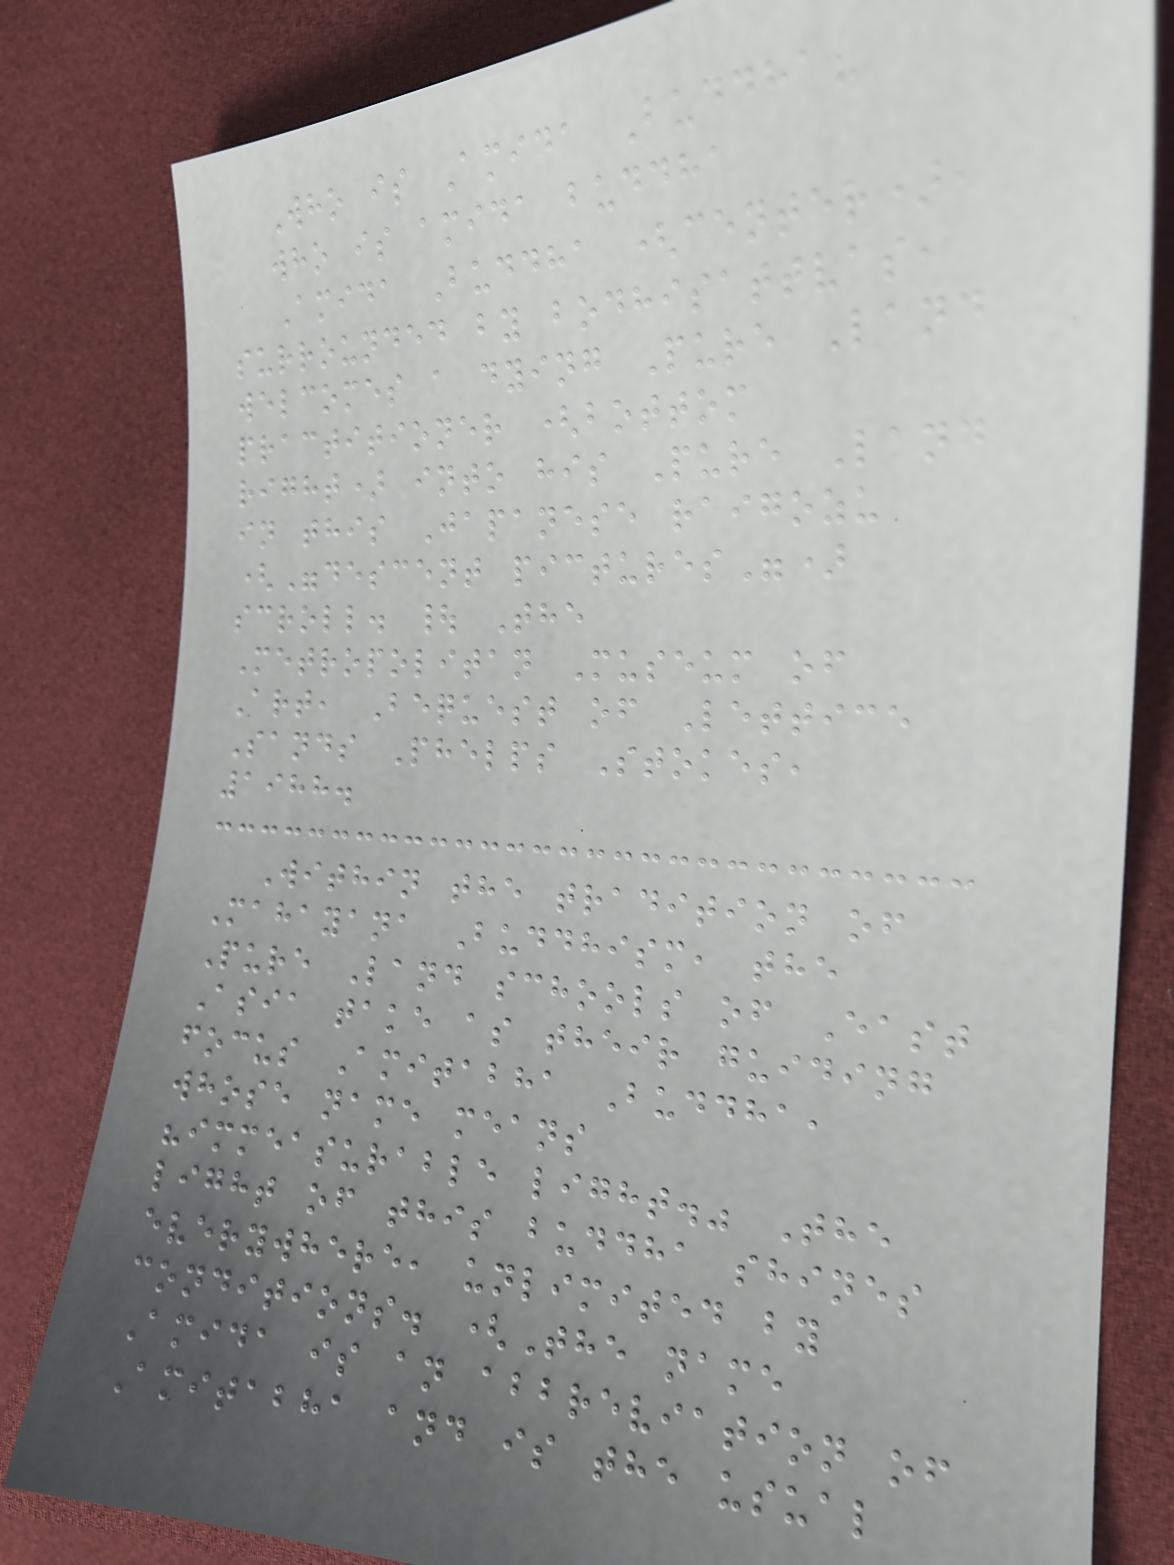Who is Amida Buddha?
who is amida buddha
Amida Buddha (center),
surrounded by bodhisattvas,
welcomes a dying Pure Land
practitioner (bottom
right) into his Pure Land
in this Japanese raigozu
("descent pictures")
scroll. | The
Metropolitan Museum of
Art, Bequest of Lettice
Sands Phelps Stokes,
1988.
Within the tradition of
Mahayana Buddhism, the
Pure Land schools of East
Asia take as their guiding
focus Amitabha Buddha,
whose name means
"immeasurable light." The
light of this buddha shines
everywhere, unlimited by
conditions. (The name
Amida is an abbreviation of
Amitabha and is the usual
